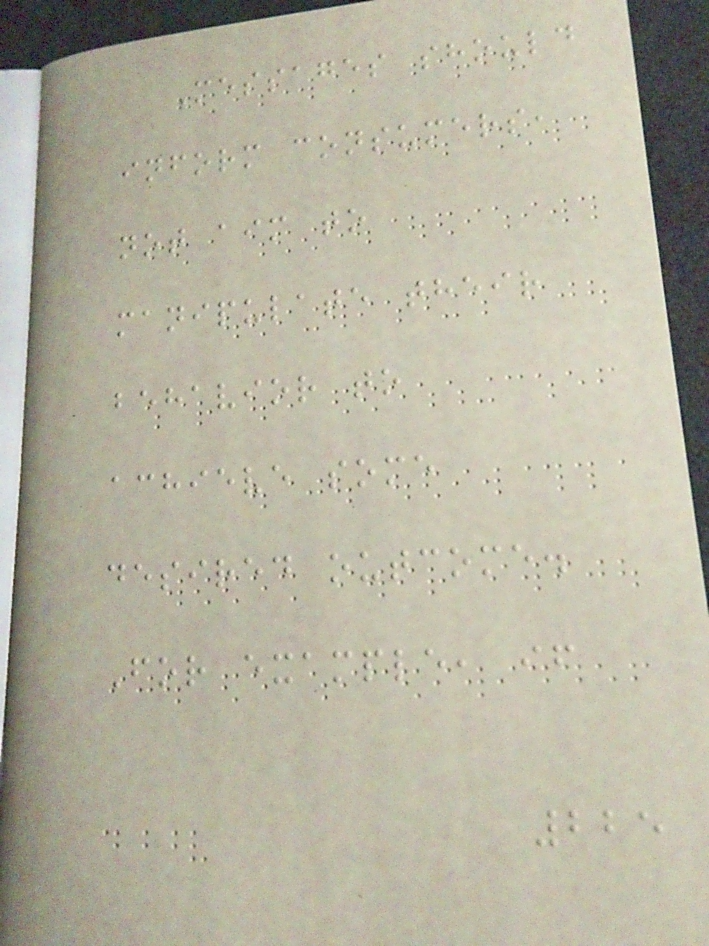Messages should
inform consumers,
not aim to
manipulate their
behavior to
achieve some
desired outcome.
For example, if
225
